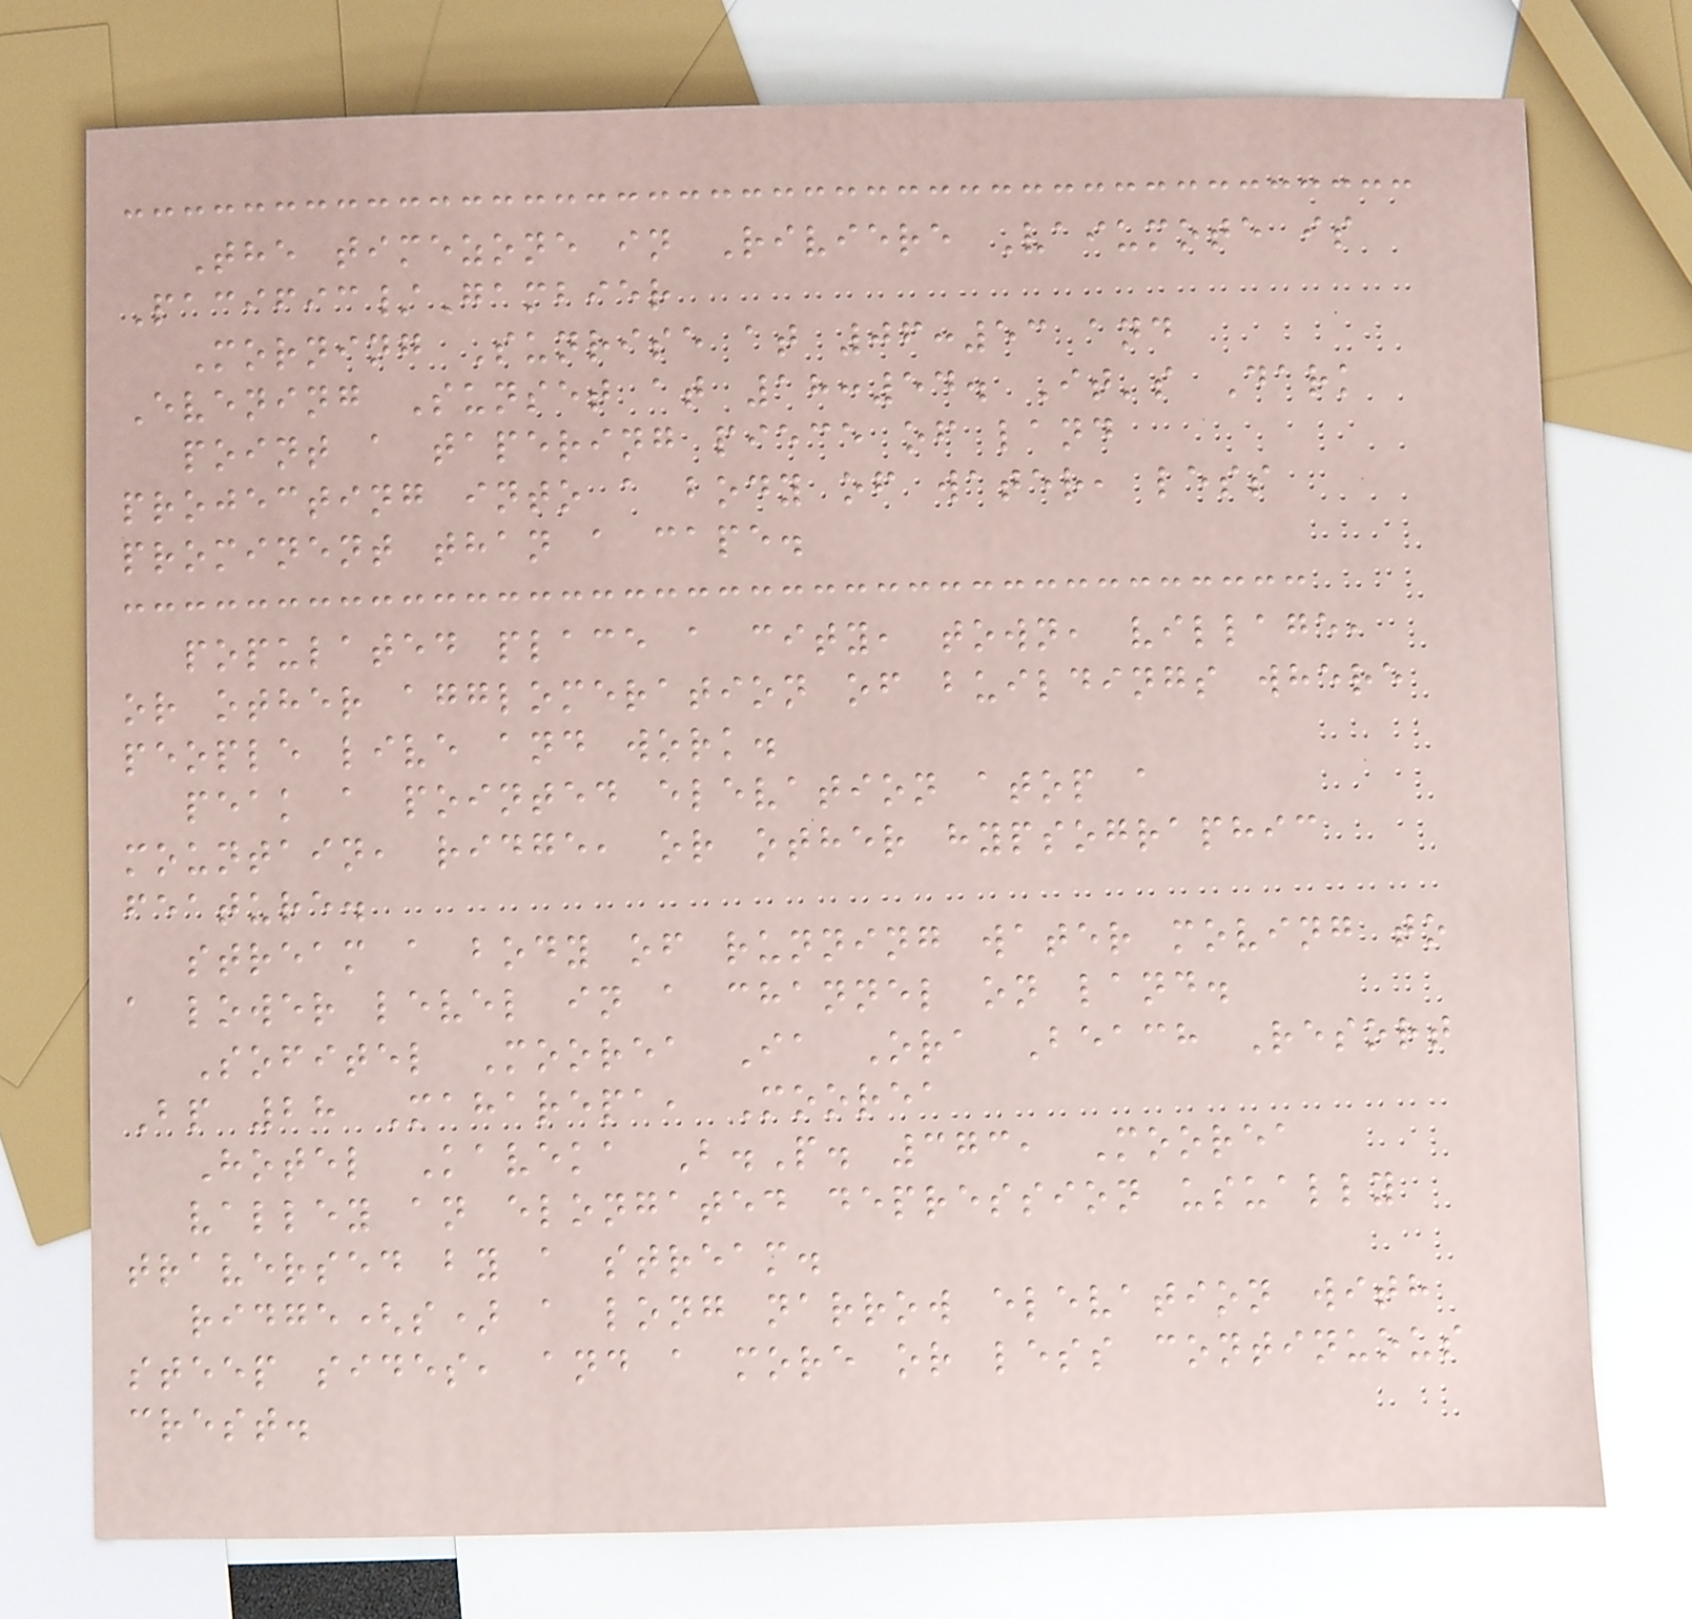The timezone in Riviere Vaiumote is
Pacific/Gambier
Morning Sunrise at 06:53 and
Evening Sunset at 18:54. It's Dark
point a tapering piece of land
projecting into a body of water, less
prominent than a cape.
populated place a city, town, village,
or other agglomeration of buildings where
people live and work.
peak a pointed elevation atop a
mountain, ridge, or other hypsographic
feature.
stream a body of running water moving to
a lower level in a channel on land.
Sofitel Moorea Ia Ora Beach Resort
Bp 28 Maharepa, Moorea
Hotel Kaveka B.P. 373, Moorea
valley an elongated depression usually
traversed by a stream.
ridge(s) a long narrow elevation with
steep sides, and a more or less continuous
crest.
